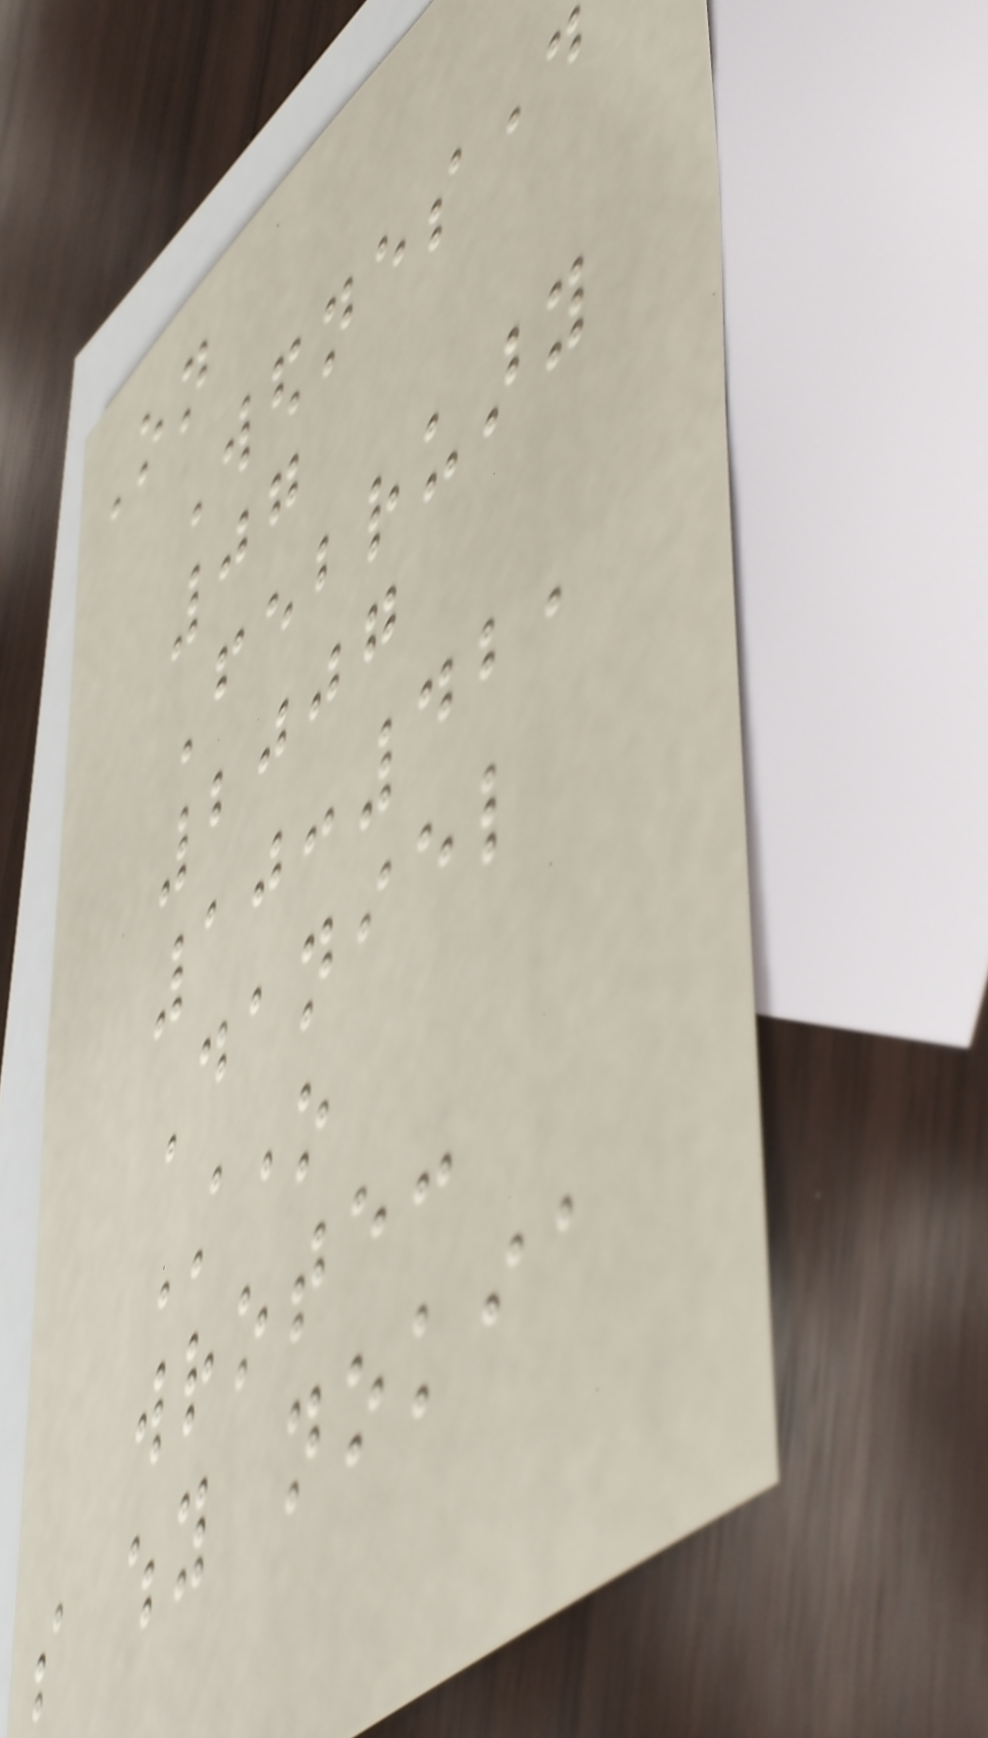On
Wednesday
07
February
2007
10:42,
Daniel
Stone
wrote:
so why nokia
